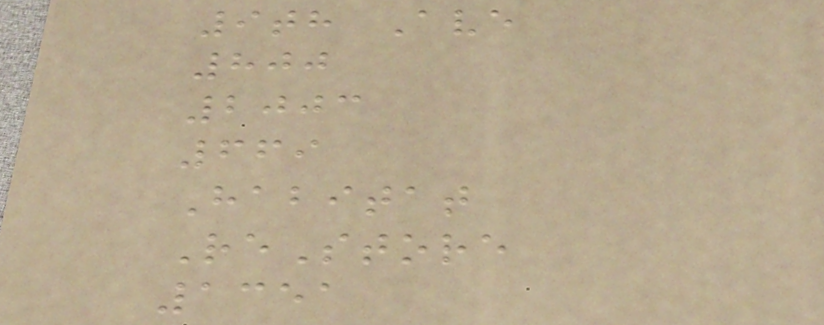9th Ave
800
2003
669
Habitat
ReStore
1351
